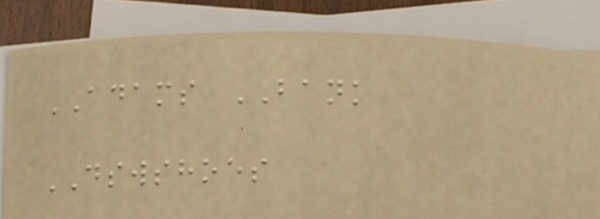ADAMS BANK
DSWSHOES
